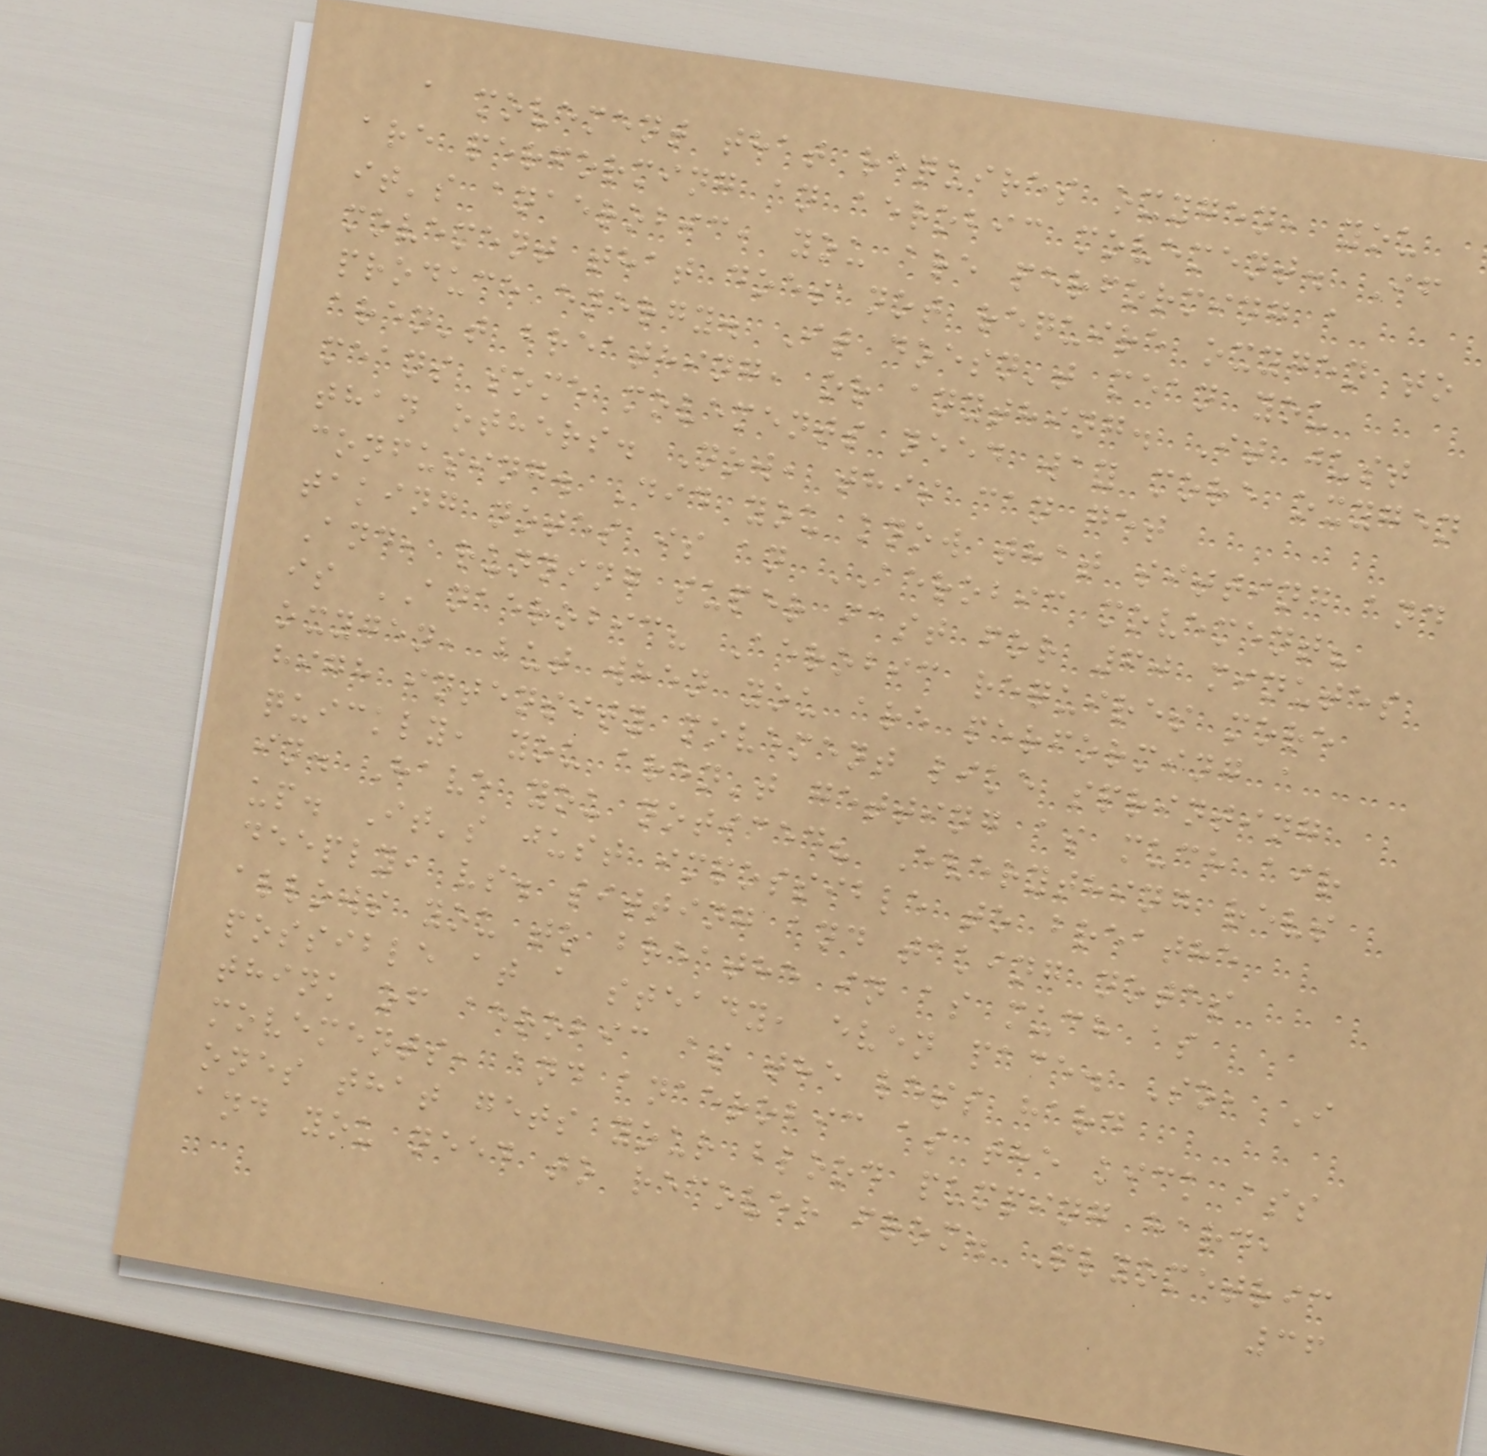a movement that requires oxygen, you
are performing an aerobic movement. If
it's anaerobic, you are performing a
movement that does not require oxygen to
produce energy. It doesn't mean you
aren't breathing, or anything. It just
means some movements need way more oxygen
than others. Now, this can get
confusing. Did you know that sitting and
taking notes is an AEROBIC movement?
And, running super fast for 60 minutes
is ANAEROBIC? Aerobic requires more
oxygen, but when you are performing a
high intensity movement like sprinting
quickly, you aren't getting as much air
in. Have you noticed? Everything revs
up. It's just impossible to breathe
deeply, vs. sitting and taking notes
allows you to breathe in as much as
possible at a steady, even pace. So, I
think of aerobic as the less hard
movements, and anaerobic as the kick ass
ones that gets your blood pumping hard,
and you need to recover from. Plyometric
36
